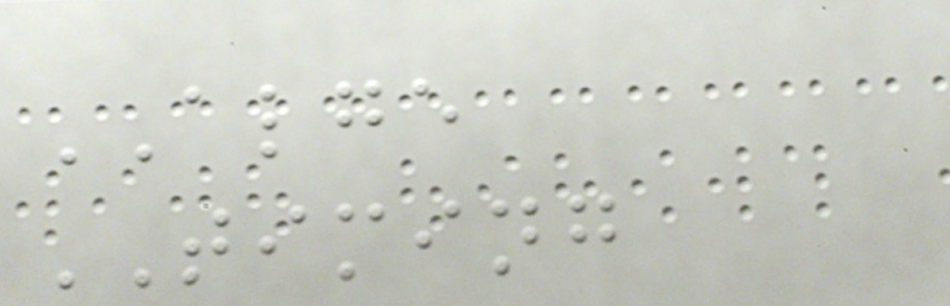ALGE
TIMING
